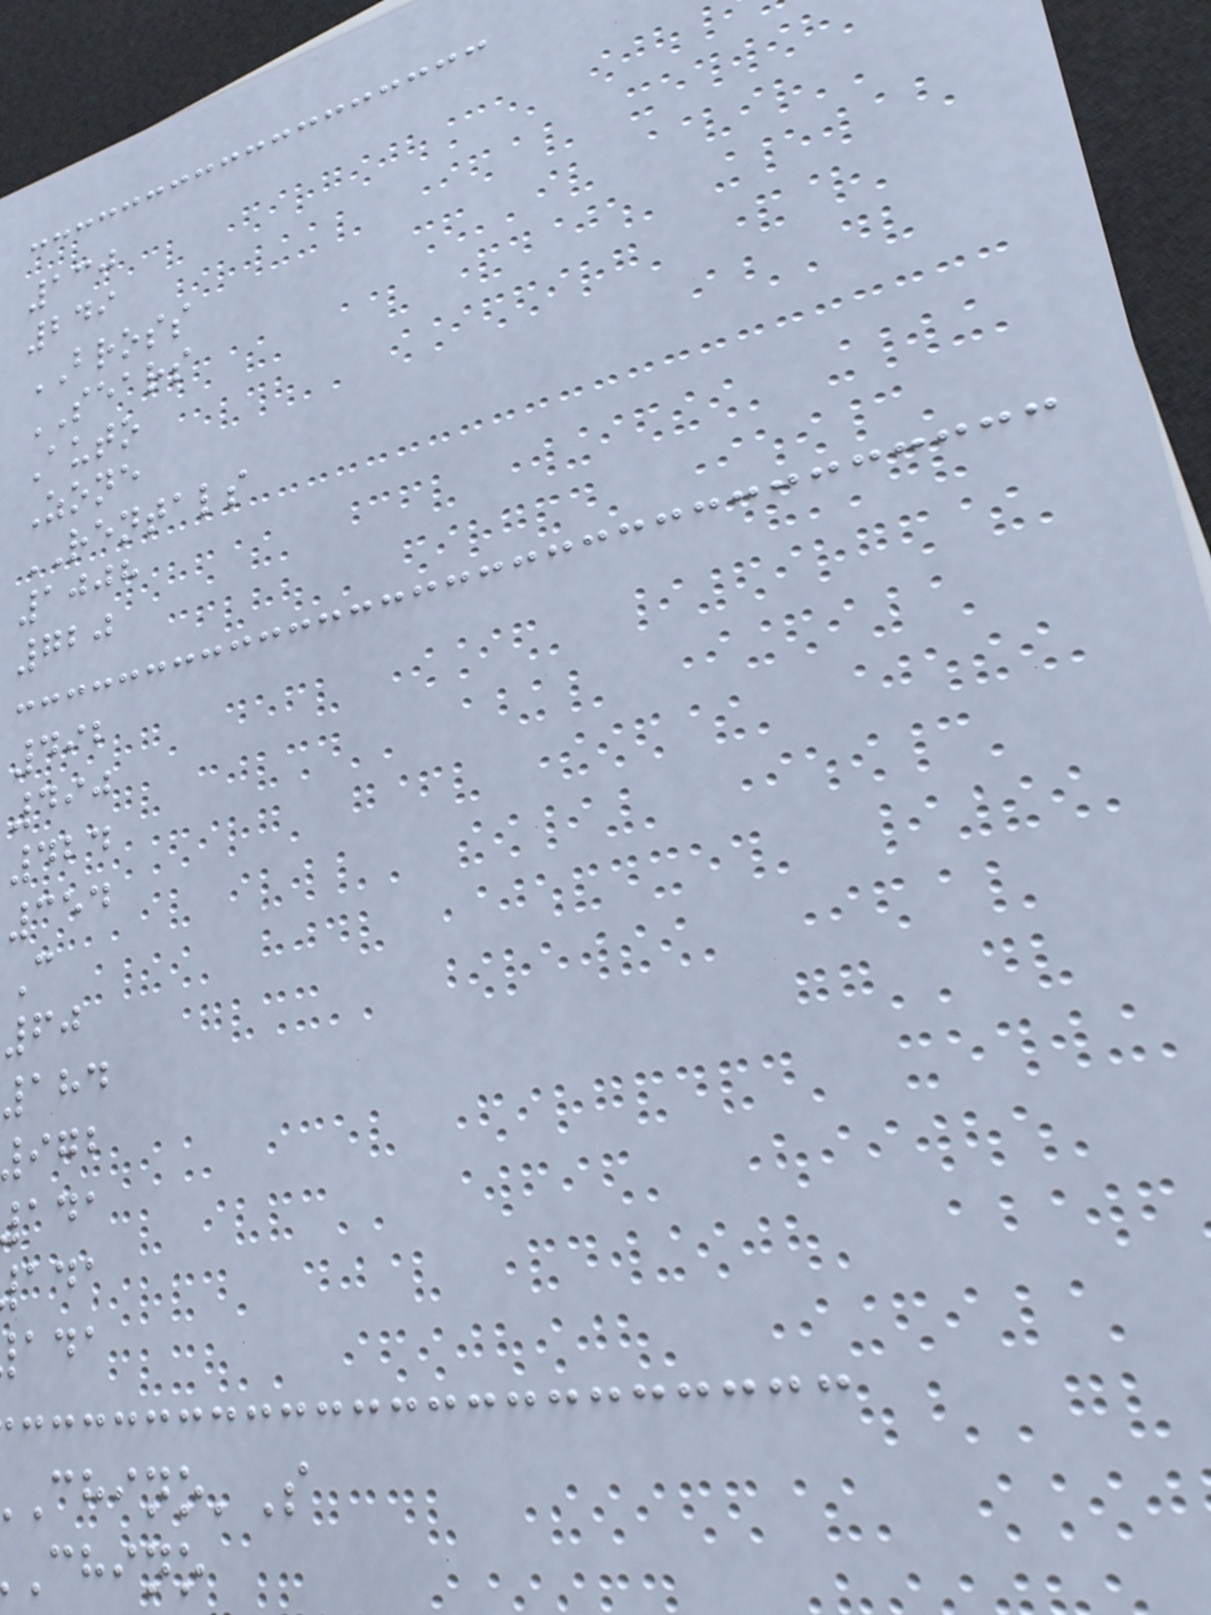130
249
BROSS
SEARS
Auto
Zone
RENTALS
1008
720
492
490
424
354
C
60
184
chino
